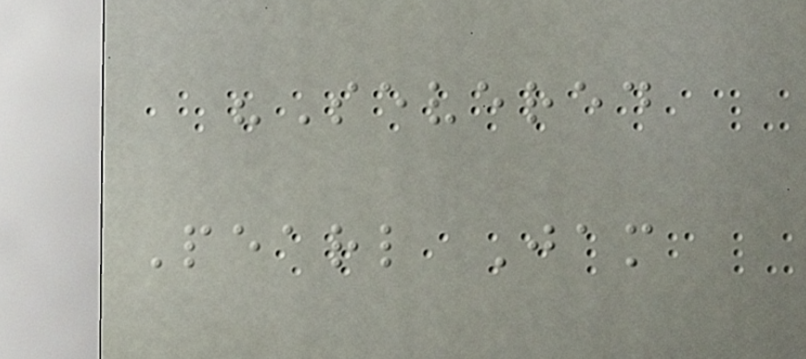"Severed
Pearl Jam
